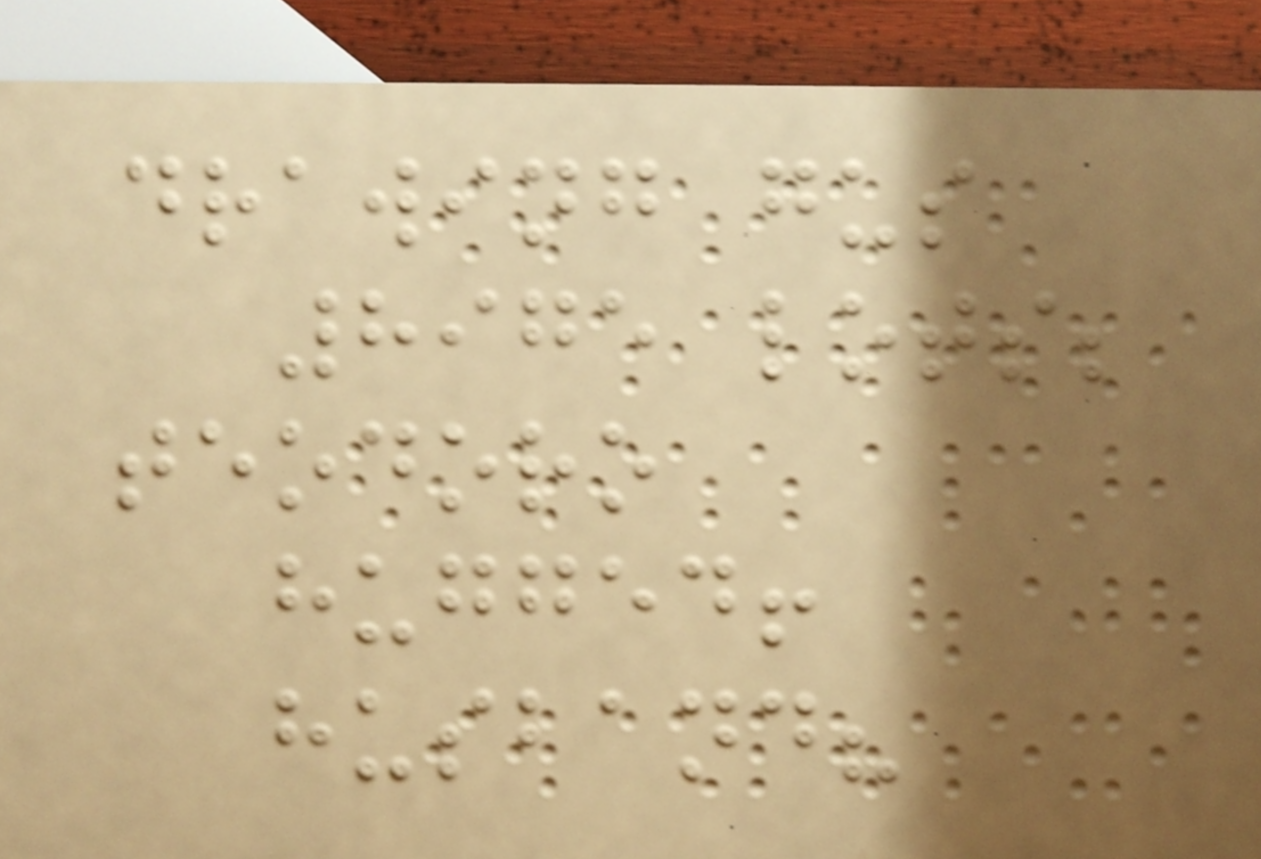drawing gus
8975 lots;
teodoro
hugged!
husband?
